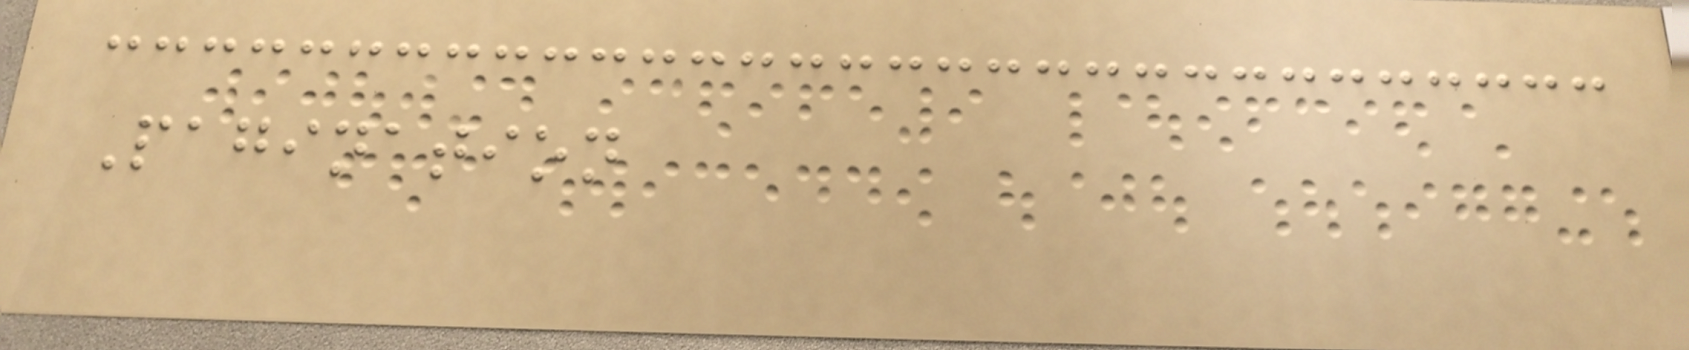Pagination
